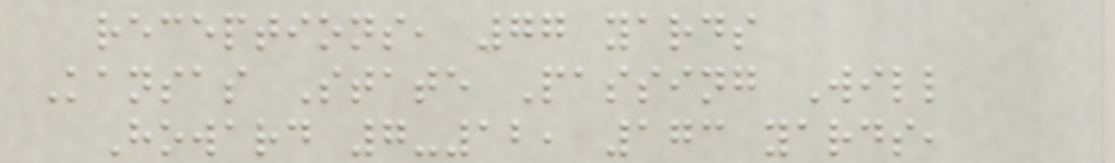receptions, 77 yards
Kansas State Passing Will
Howard 7-12, 173 yards,
